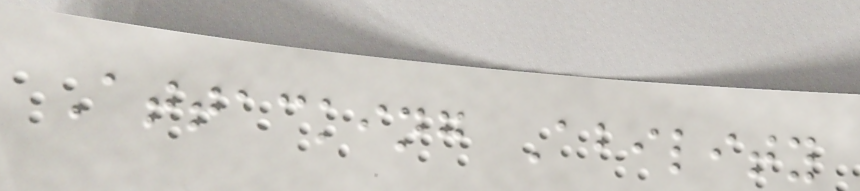Attacking Ability
